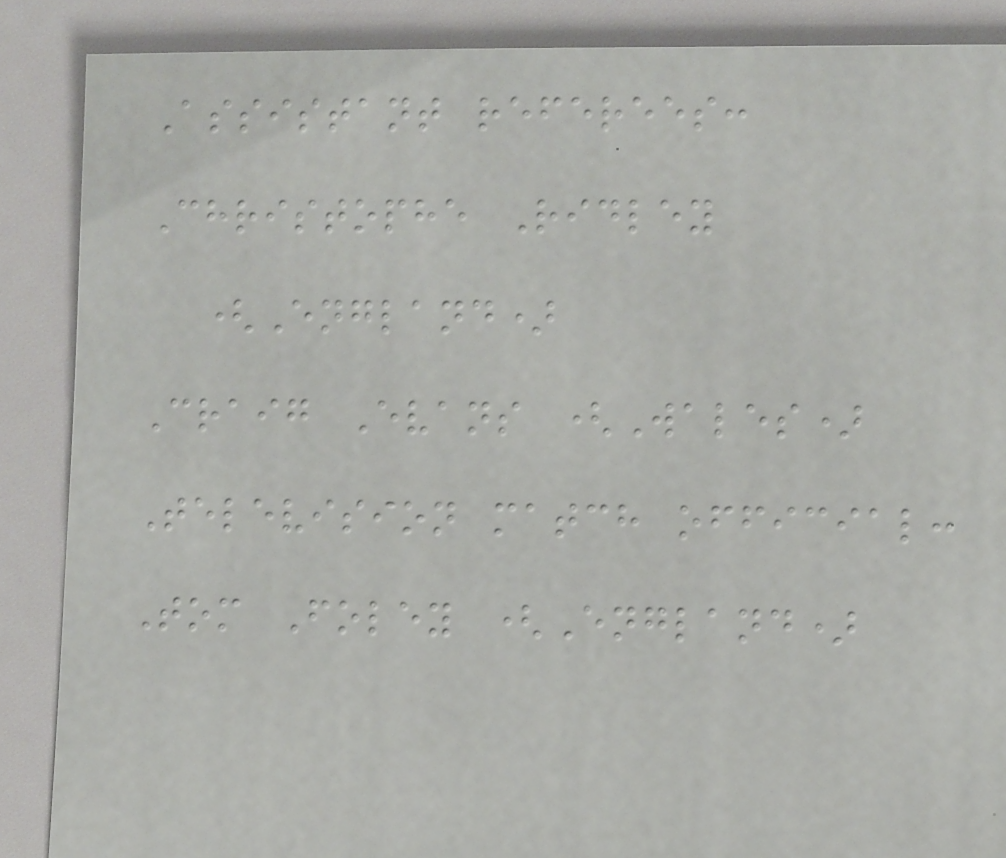Assistant referees:
Christophe Ridley
(England)
Craig Evans (Wales)
Television match official:
Tom Foley (England)
